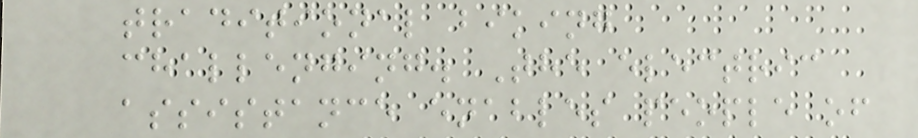traditional biking
challenging. The electric
assistance enables people of
